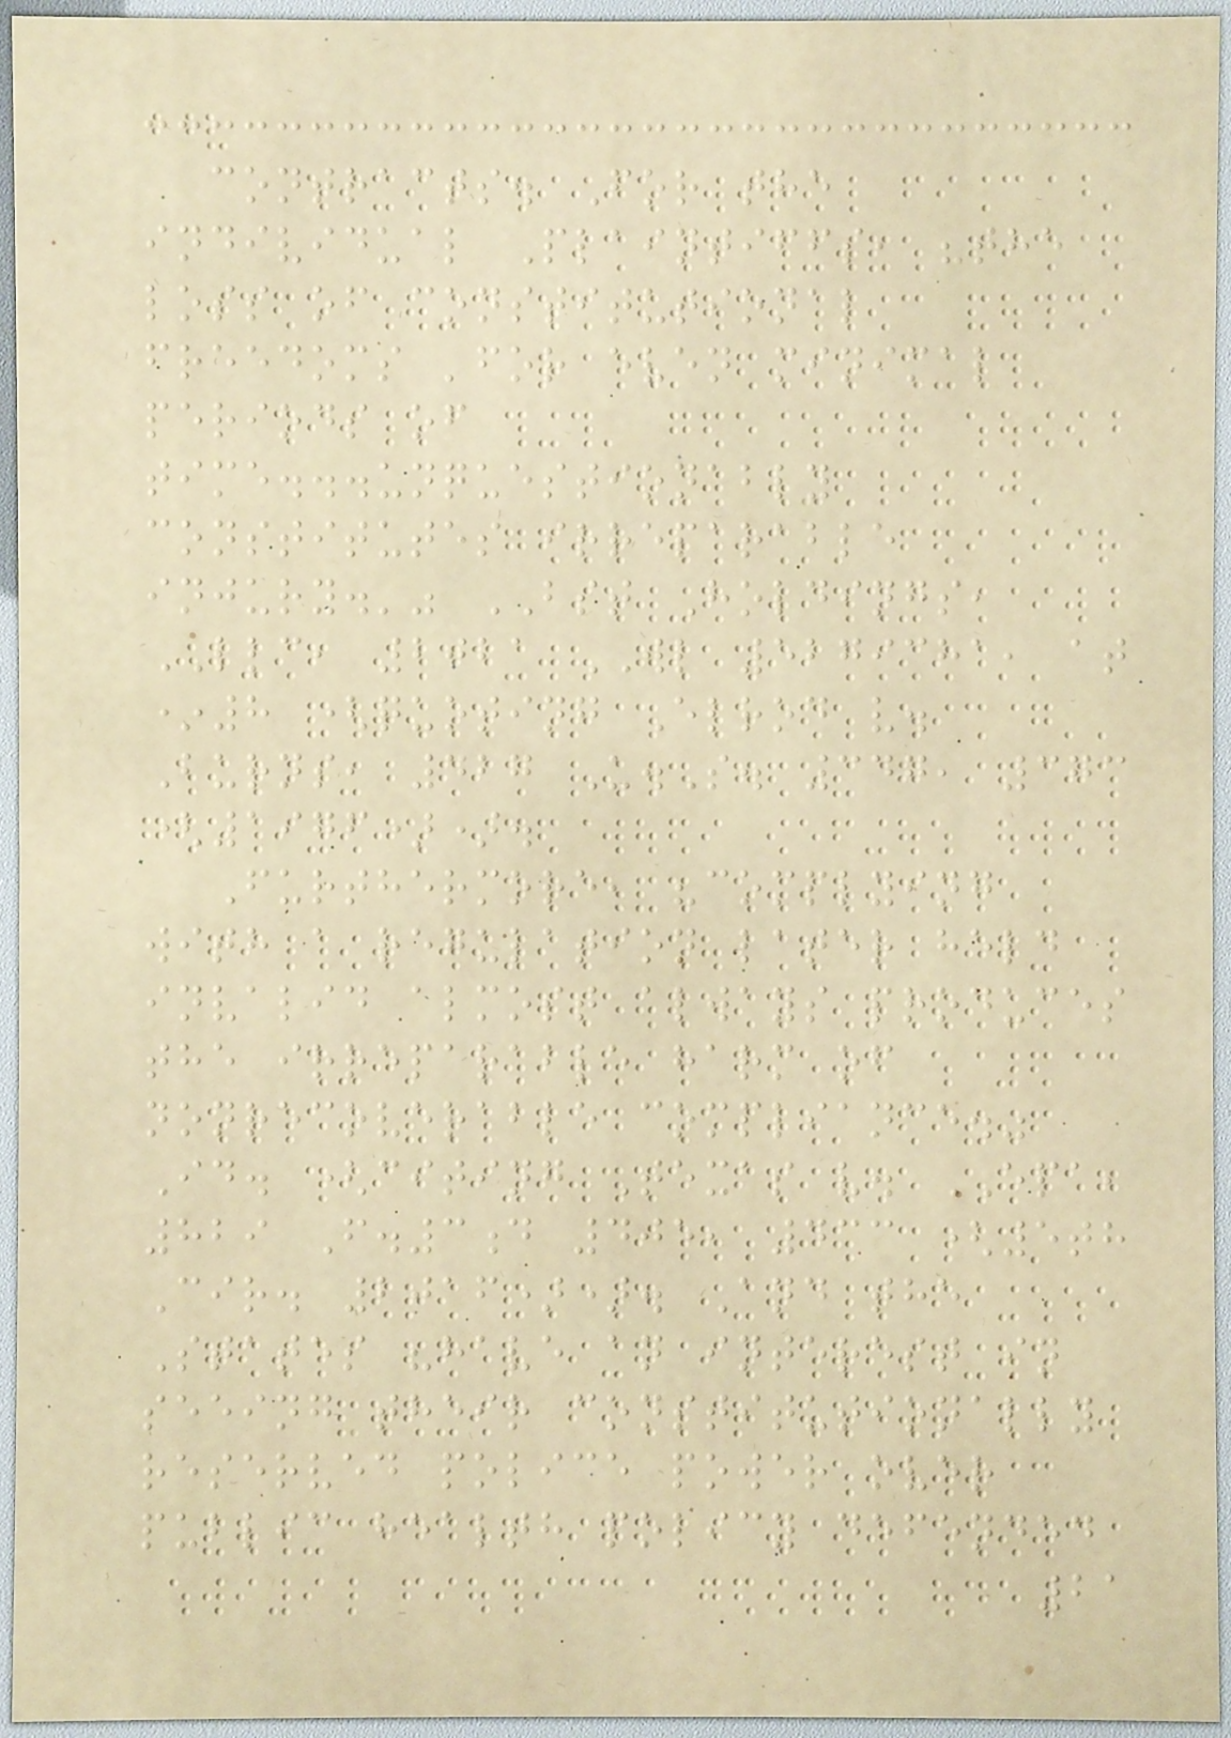contracts. For the
individual Plaintiffs, "the
loss of constitutional
freedoms 'for even minimal
periods of
time...unquestionably
constitutes irreparable
injury.'" BST Holdings,
LLC, 2021 WL 5279381, at
*8 (quoting Elrod v.
Burns, 427 U.S. 347, 373
(1976)).
Furthermore, "complying
with a regulation later held
invalid almost always produces
the irreparable harm of
nonrecoverable compliance."
Id. (citing Texas v. EPA,
829 F.3d 405, 433 (5th
Cir. 2016)). And the
States "have an interest in
seeing their constitutionally
reserved police power over
public health policy defended
21
